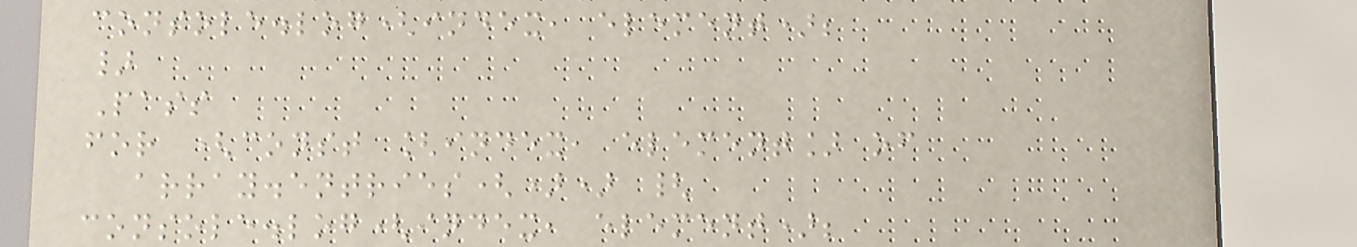console.log(index, element);
}
Pass
for (const [index, element] of
array.entries()) {
console.log(index, element);
